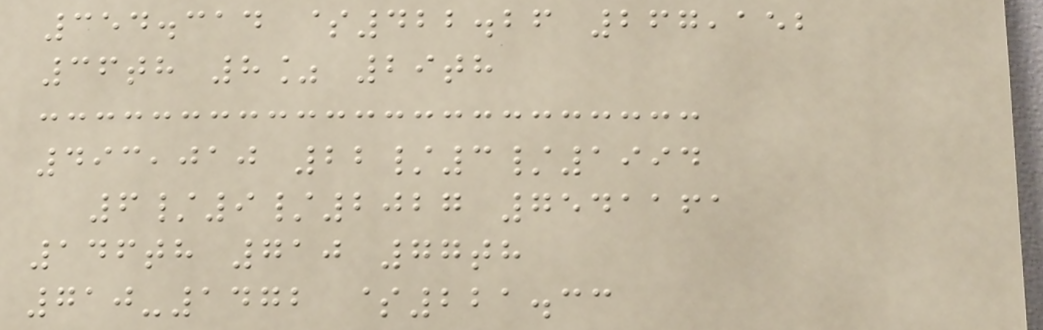354.314 $422.26 267,152
36th 8% 29th
493,010 22/3/1994
6/9/2027 7541161
146th 710 77th
710-1472 $221.33
